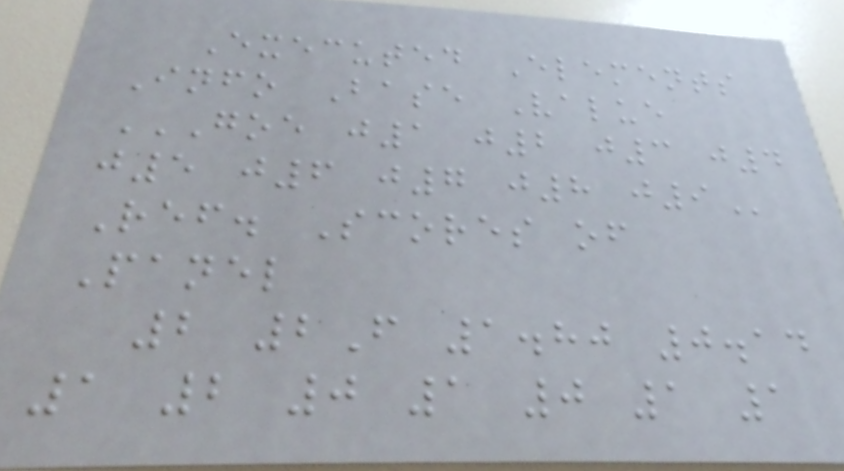Executed Elements
Info Base Value
GOE J1 J2 J3 J4
J5 J6 J7 J8 J9
Ref. Scores of
Panel
2 2F 1.80 0.14
1 2 0 1 0 1 1
